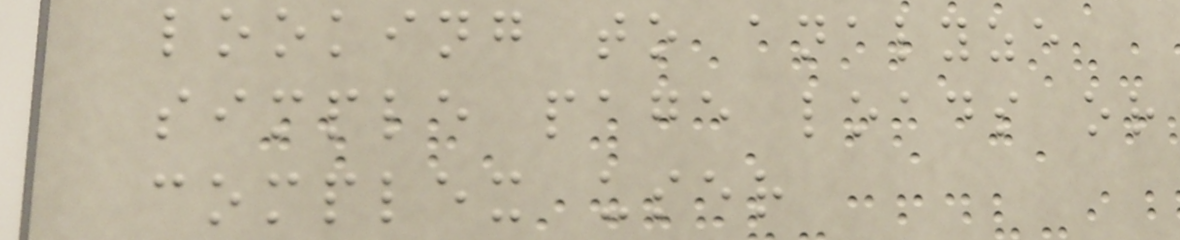looking to analyze
simple page loads or
complex user
